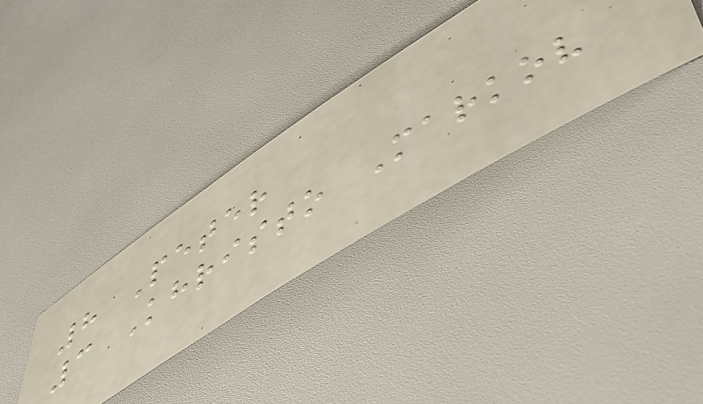8 Peter
3 Khristo Markov
